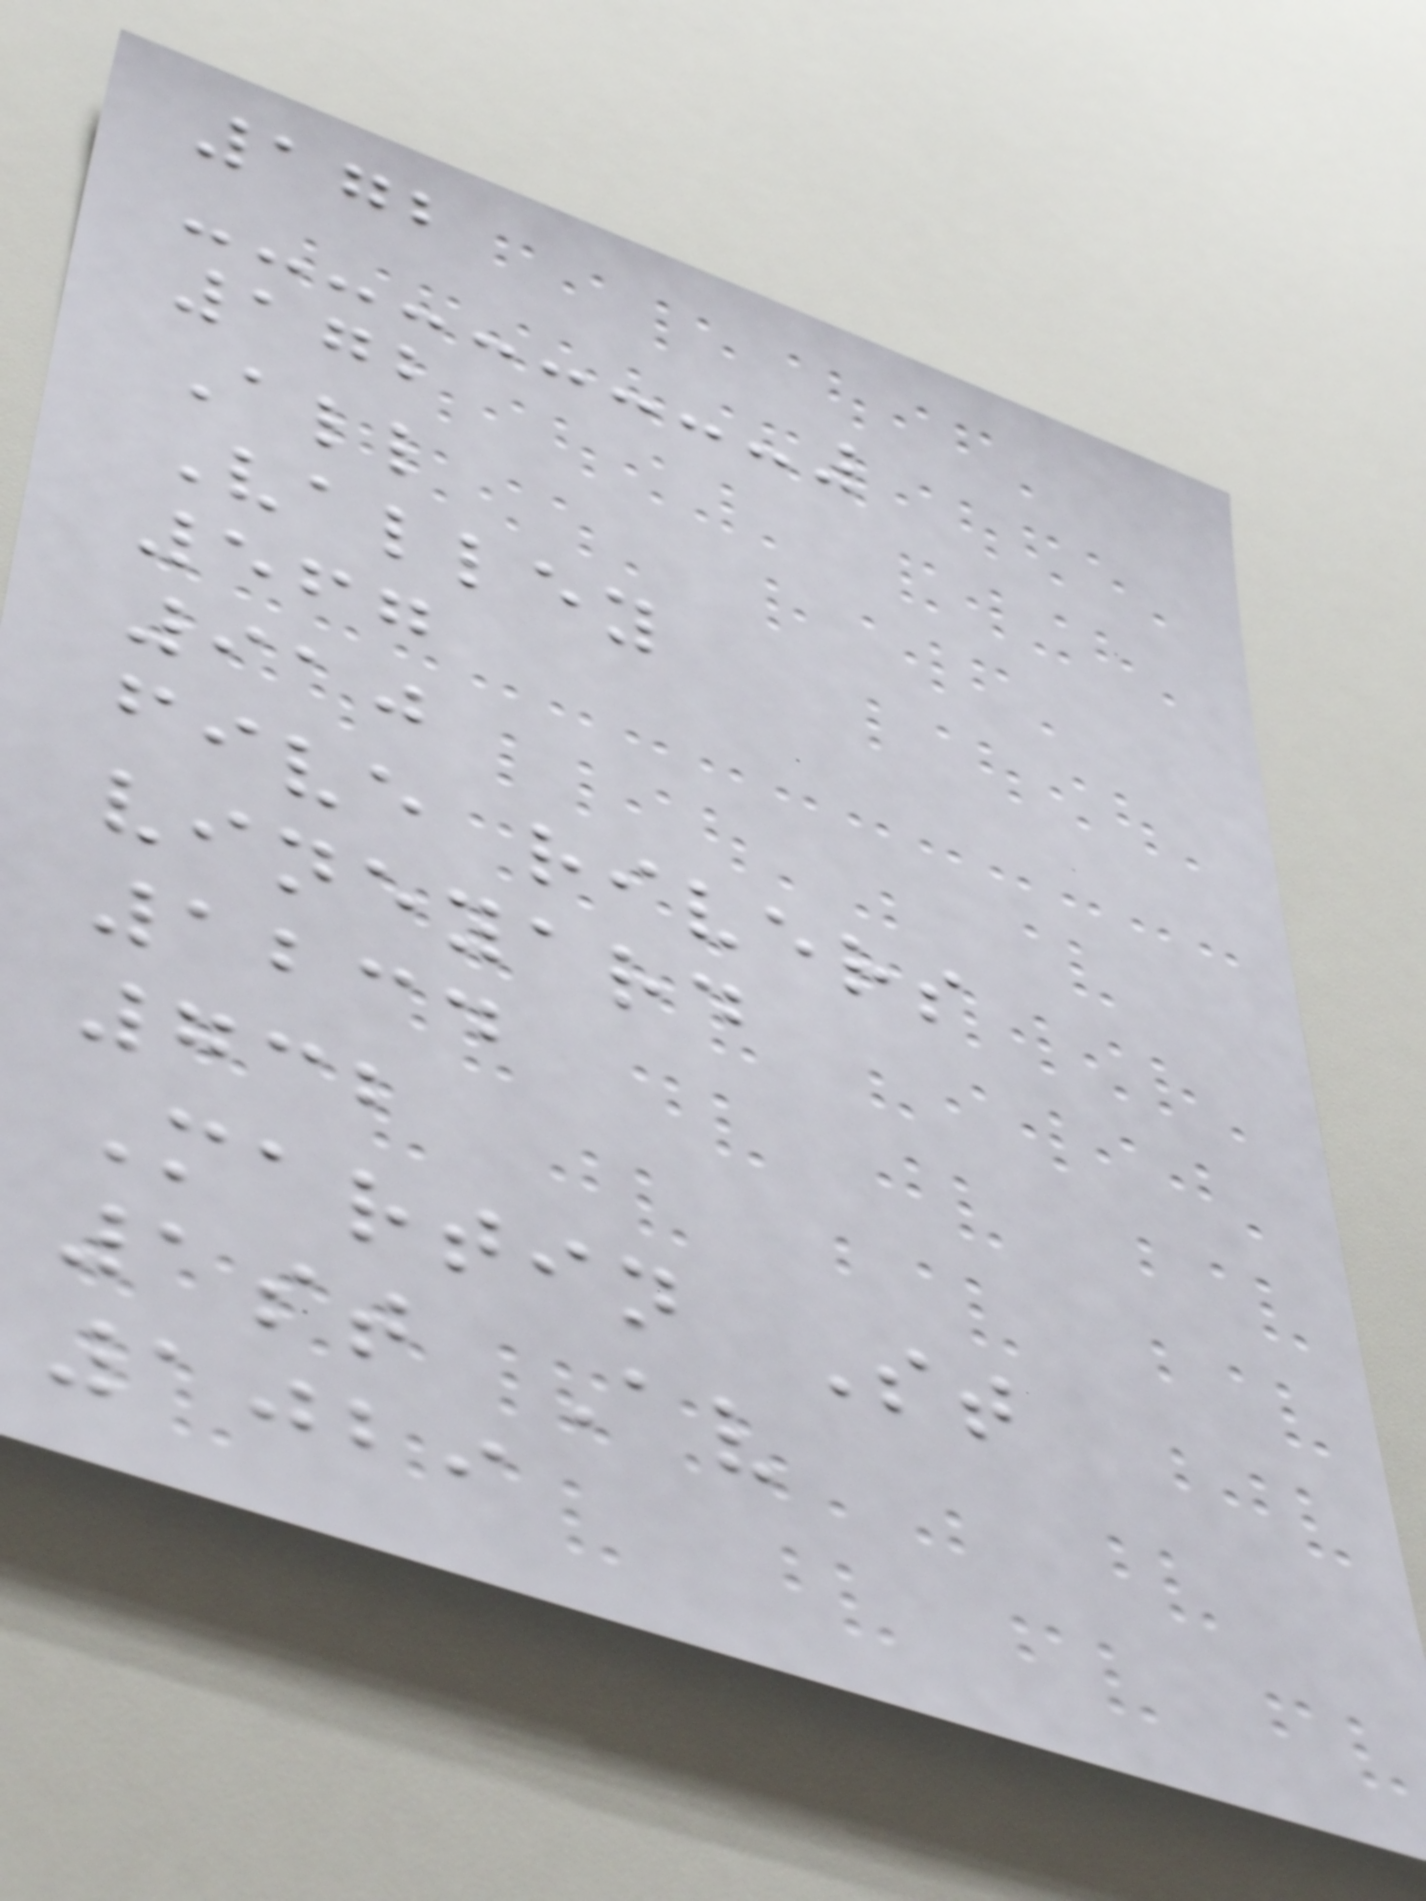172
172
All
Valley
567
910
five rivers
vineyard
1234
732
Martin St
1st Av
1029
